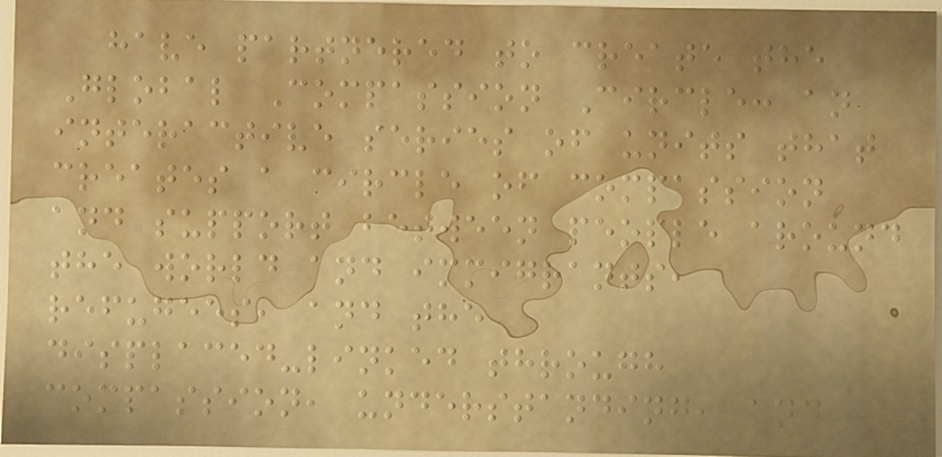have partnered to create the
Global Compassion Circle: an
interactive series of units that
creates a circle of compassion
and support between people around
the world and immigrants,
refugees, and the
displaced-linked through
compassion, understanding, and
